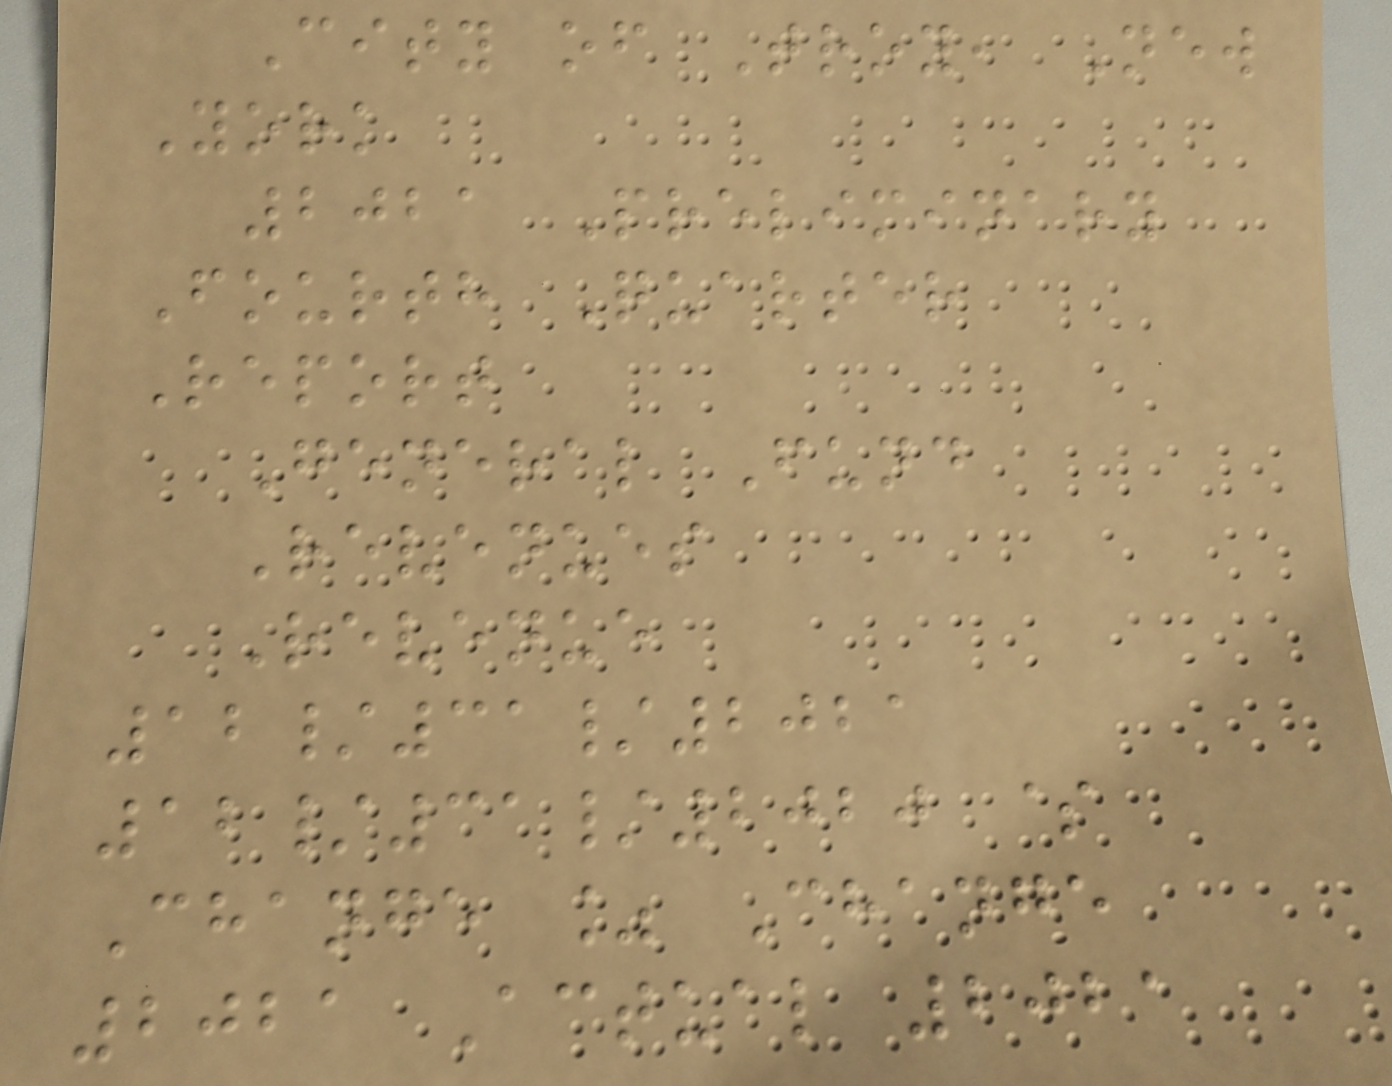City of Troy, New
York
2021 Preliminary
Fourth Quarter
Report
General Fund
Revenues
Revenue
12/31/2021
12/31/2020 $
Change % Change
2021 Actual 2021
